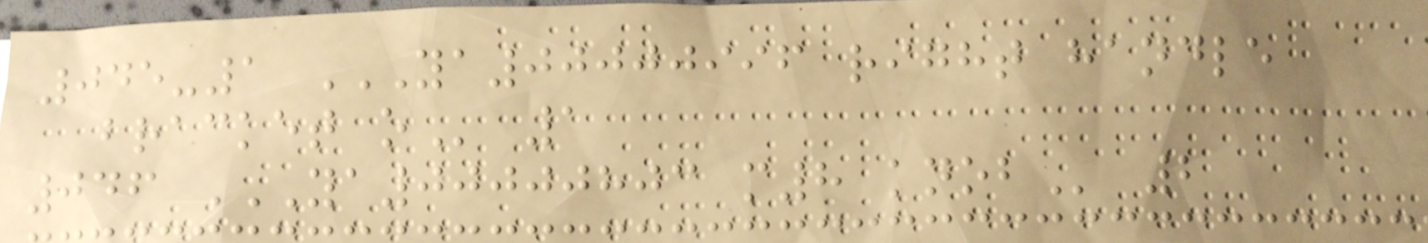045-1 YA00000996 RIGHT HANDLE
BRACKET O 1
046 YA00000803 M8 KNOB 2
